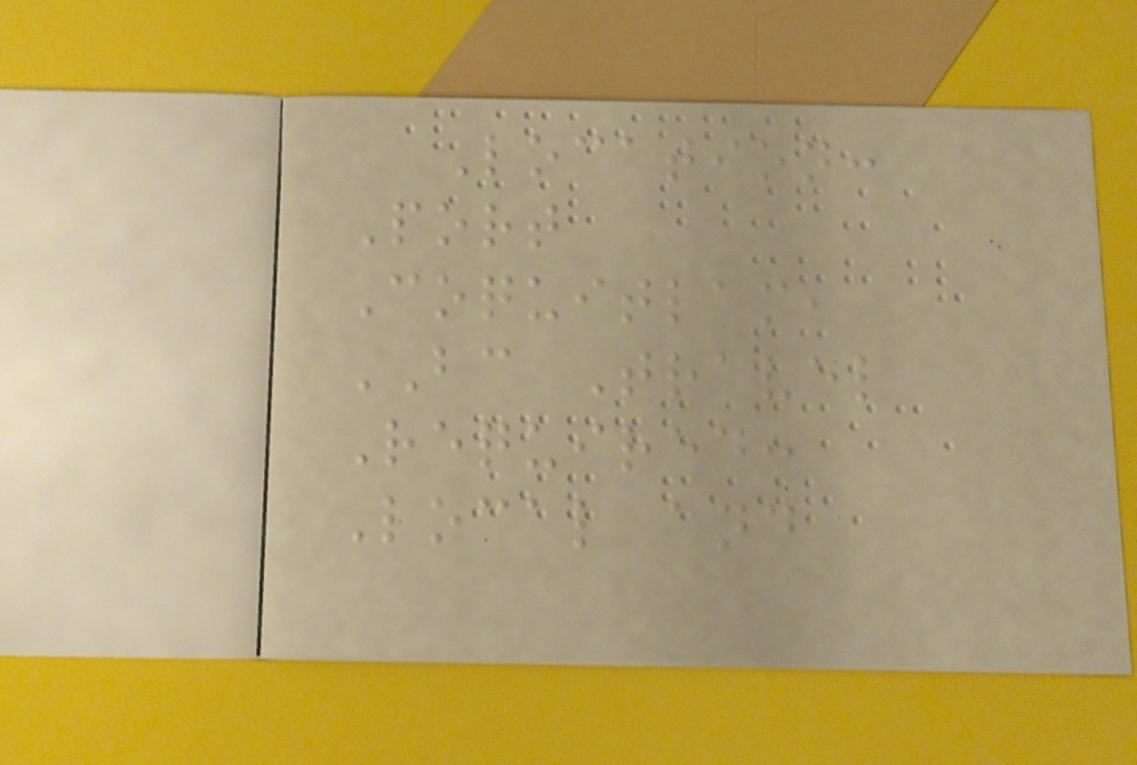Location:
Port
Coquitlam,
BC Travel
Required:
Local and
